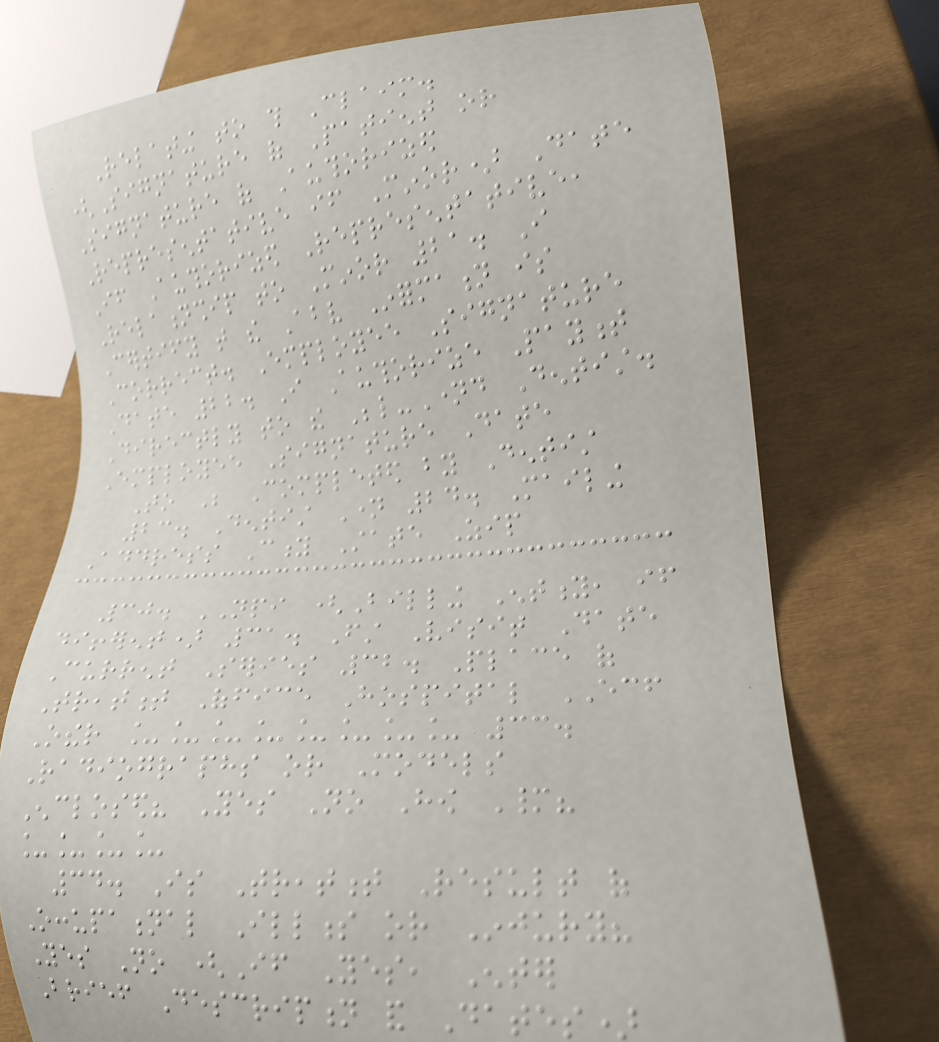Relating to this Claim.
(Signature of Patient or
Signature of Authorized
Representative if Minor) Date
If Authorized Representative,
Relationship to Minor 21. I
Certify that the Above Information is
Correct. Employee Signature
Date 22. I Authorize Payment
Directly to the Below-Named Dentist.
Employee Signature Date
To Be Completed by Dentist
23. Dentist Name 24. Mailing
Address City State Zip
30. NPI (Billing Entity, if
different) 31. First Visit Date
Current Series 32. Place of
Treatment Office Hospital ECF
Other ________ 33.
Radiographs or Models
Enclosed? Yes No How Many?
____
34. Is Treatment Result of
Occupational Illness or Injury?
Yes No (If Yes, Enter
Brief Description and Dates)
